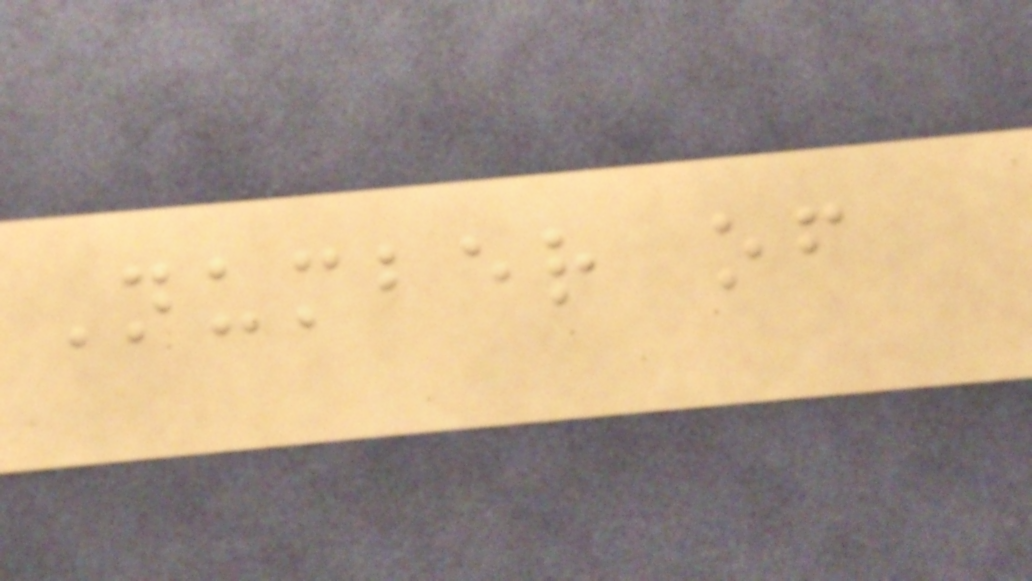Number of
